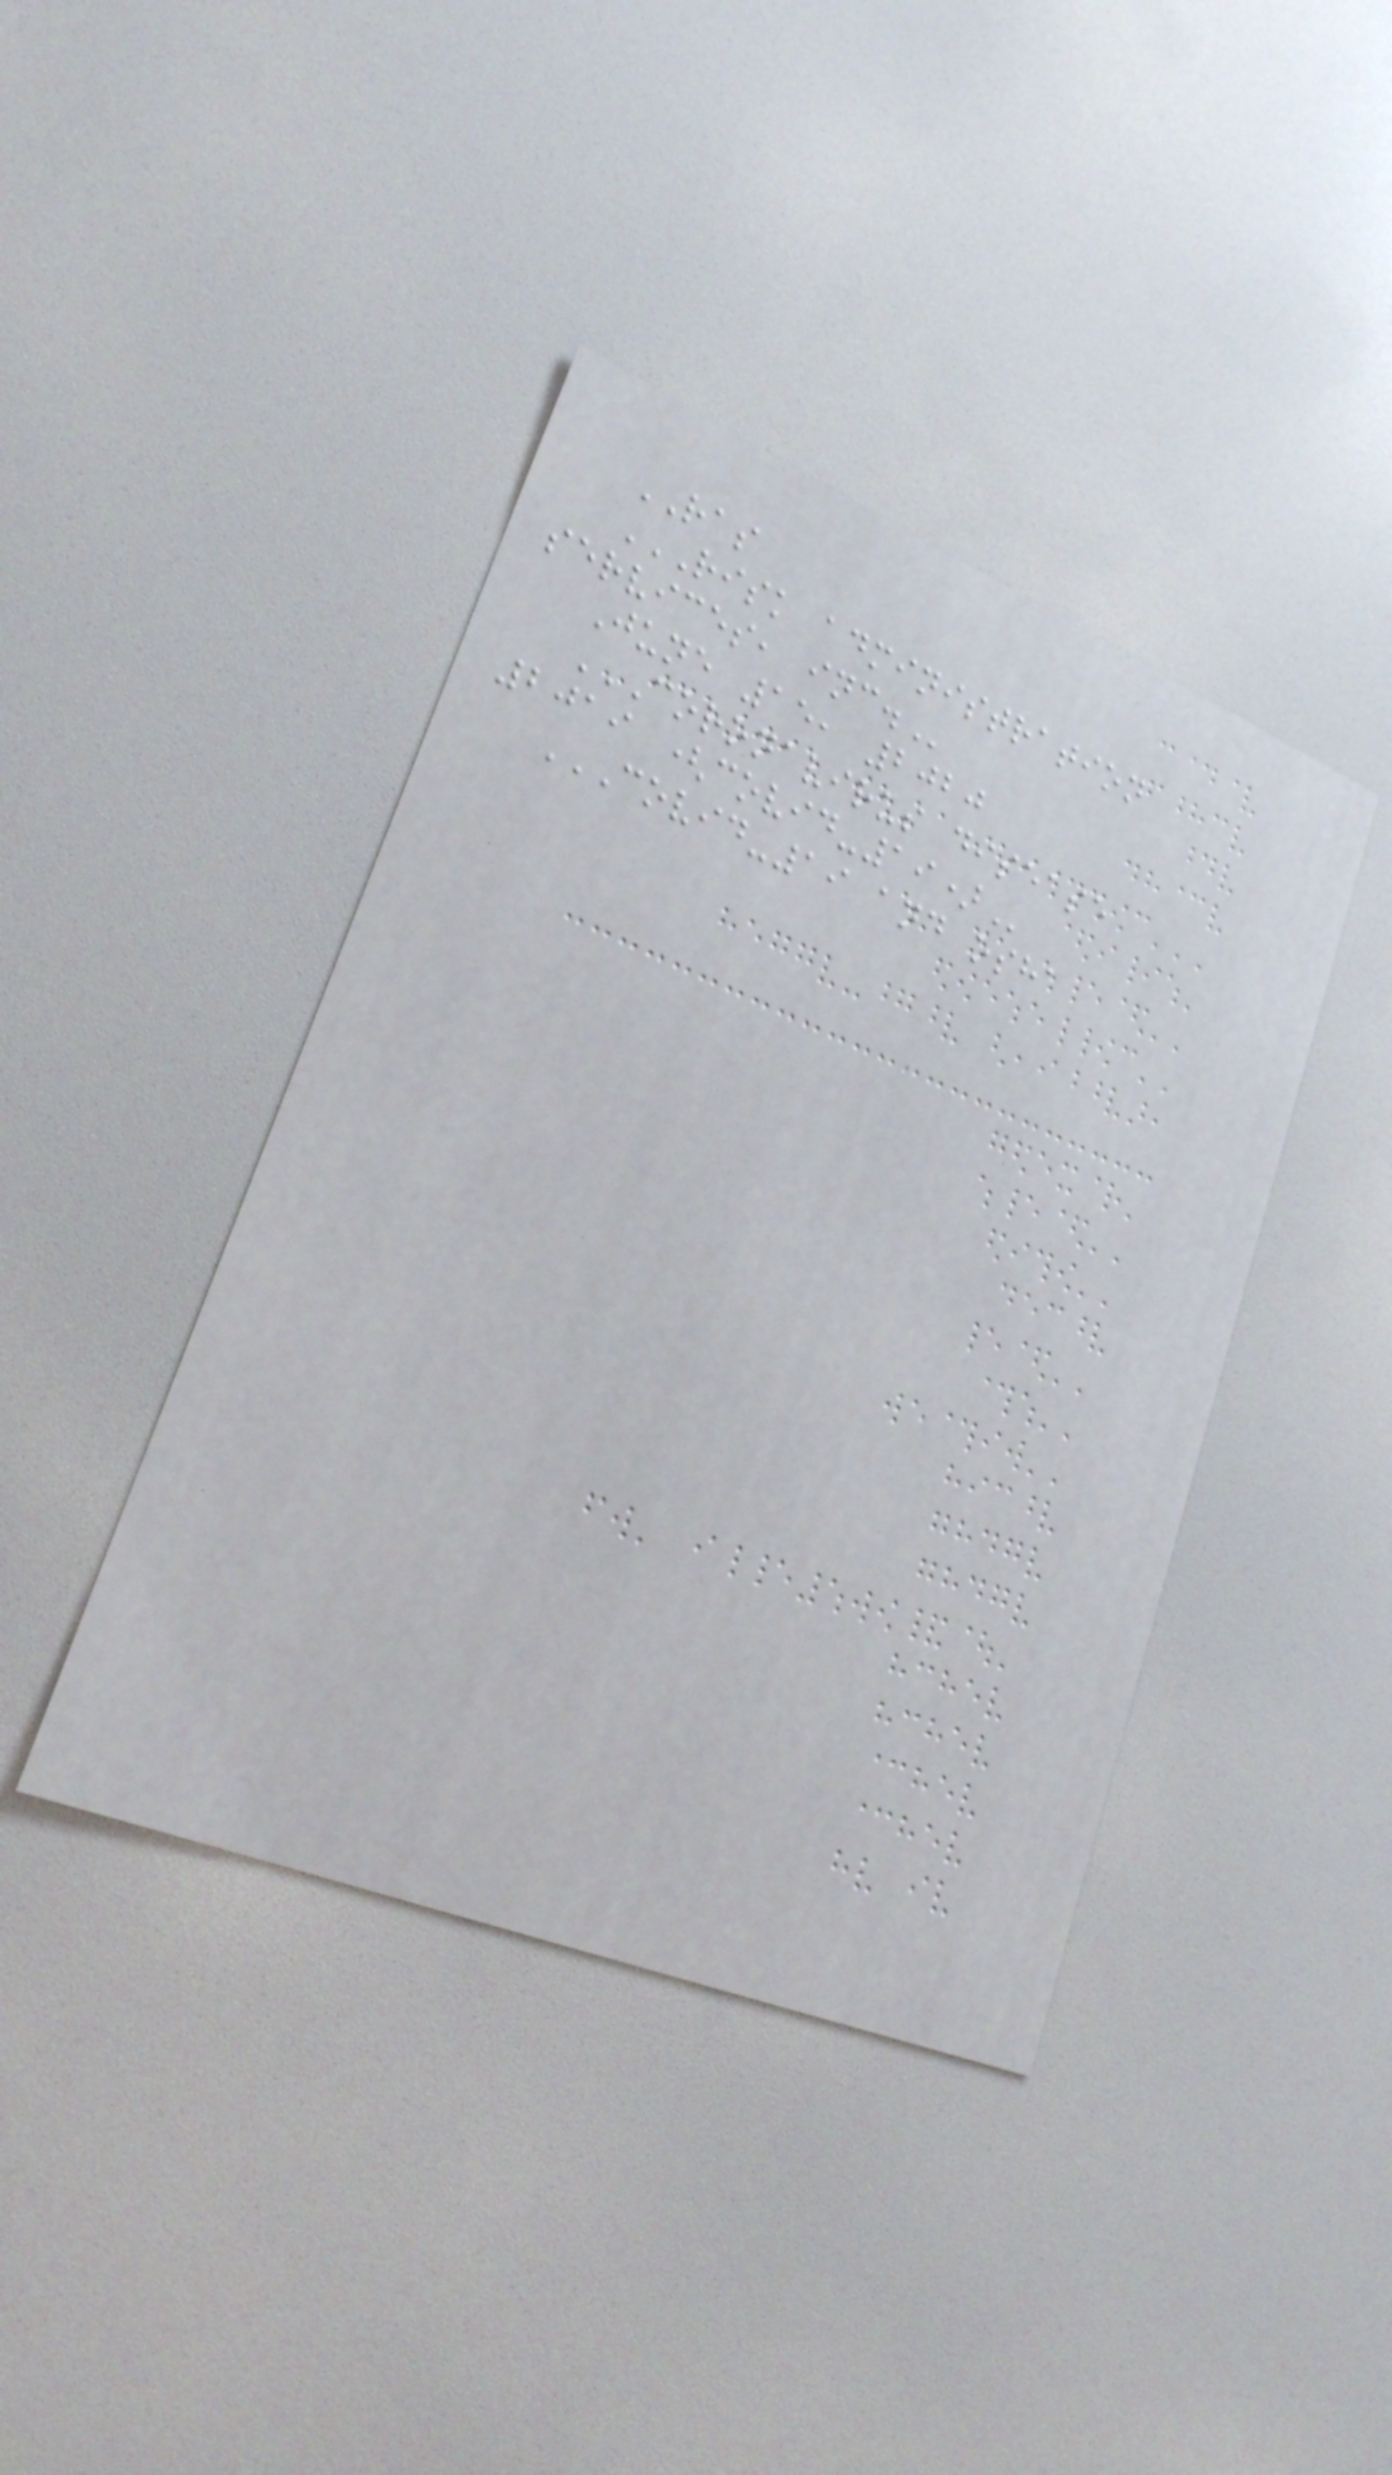RAS
RISK ADMINISTRATION
SERVICES, INC.
June 15, 2020
CORONAVIRUS DISEASE
2019 (COVID-19)
COVID-19 AND OSHA
